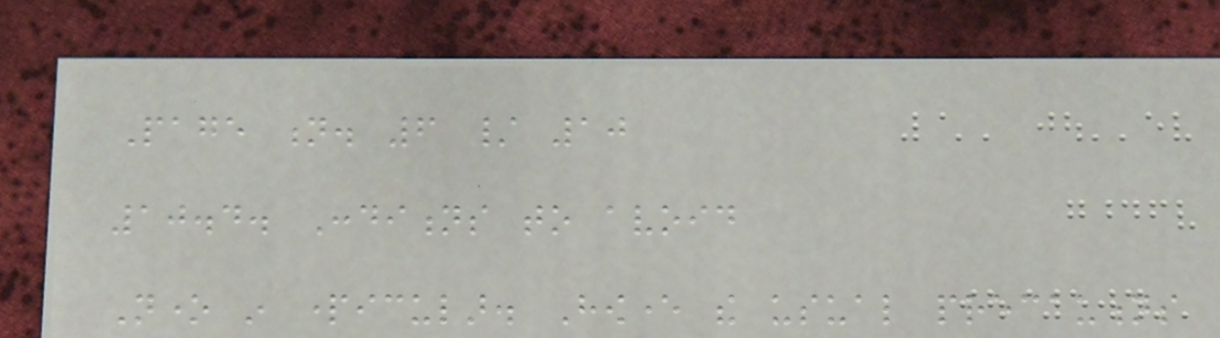Page n. 6 / 10
10.4. Conditions to avoid
None in particular. However the usual precautions
